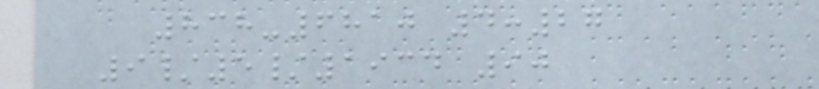838-6810 4:27
9/5/1934 90
